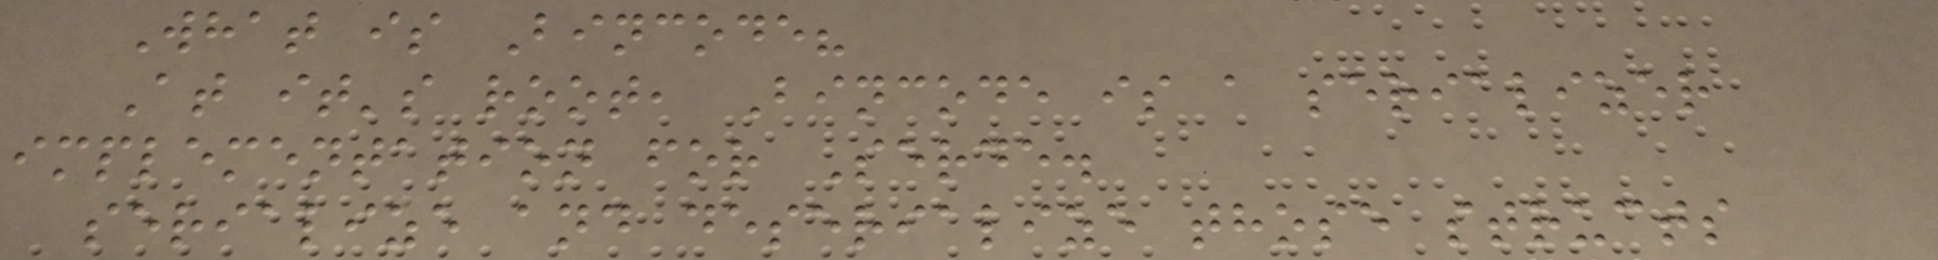What is Bincode?
At it's root, Bincode is a serializer
implementation for Serde.
serialize and deserialize those structs
